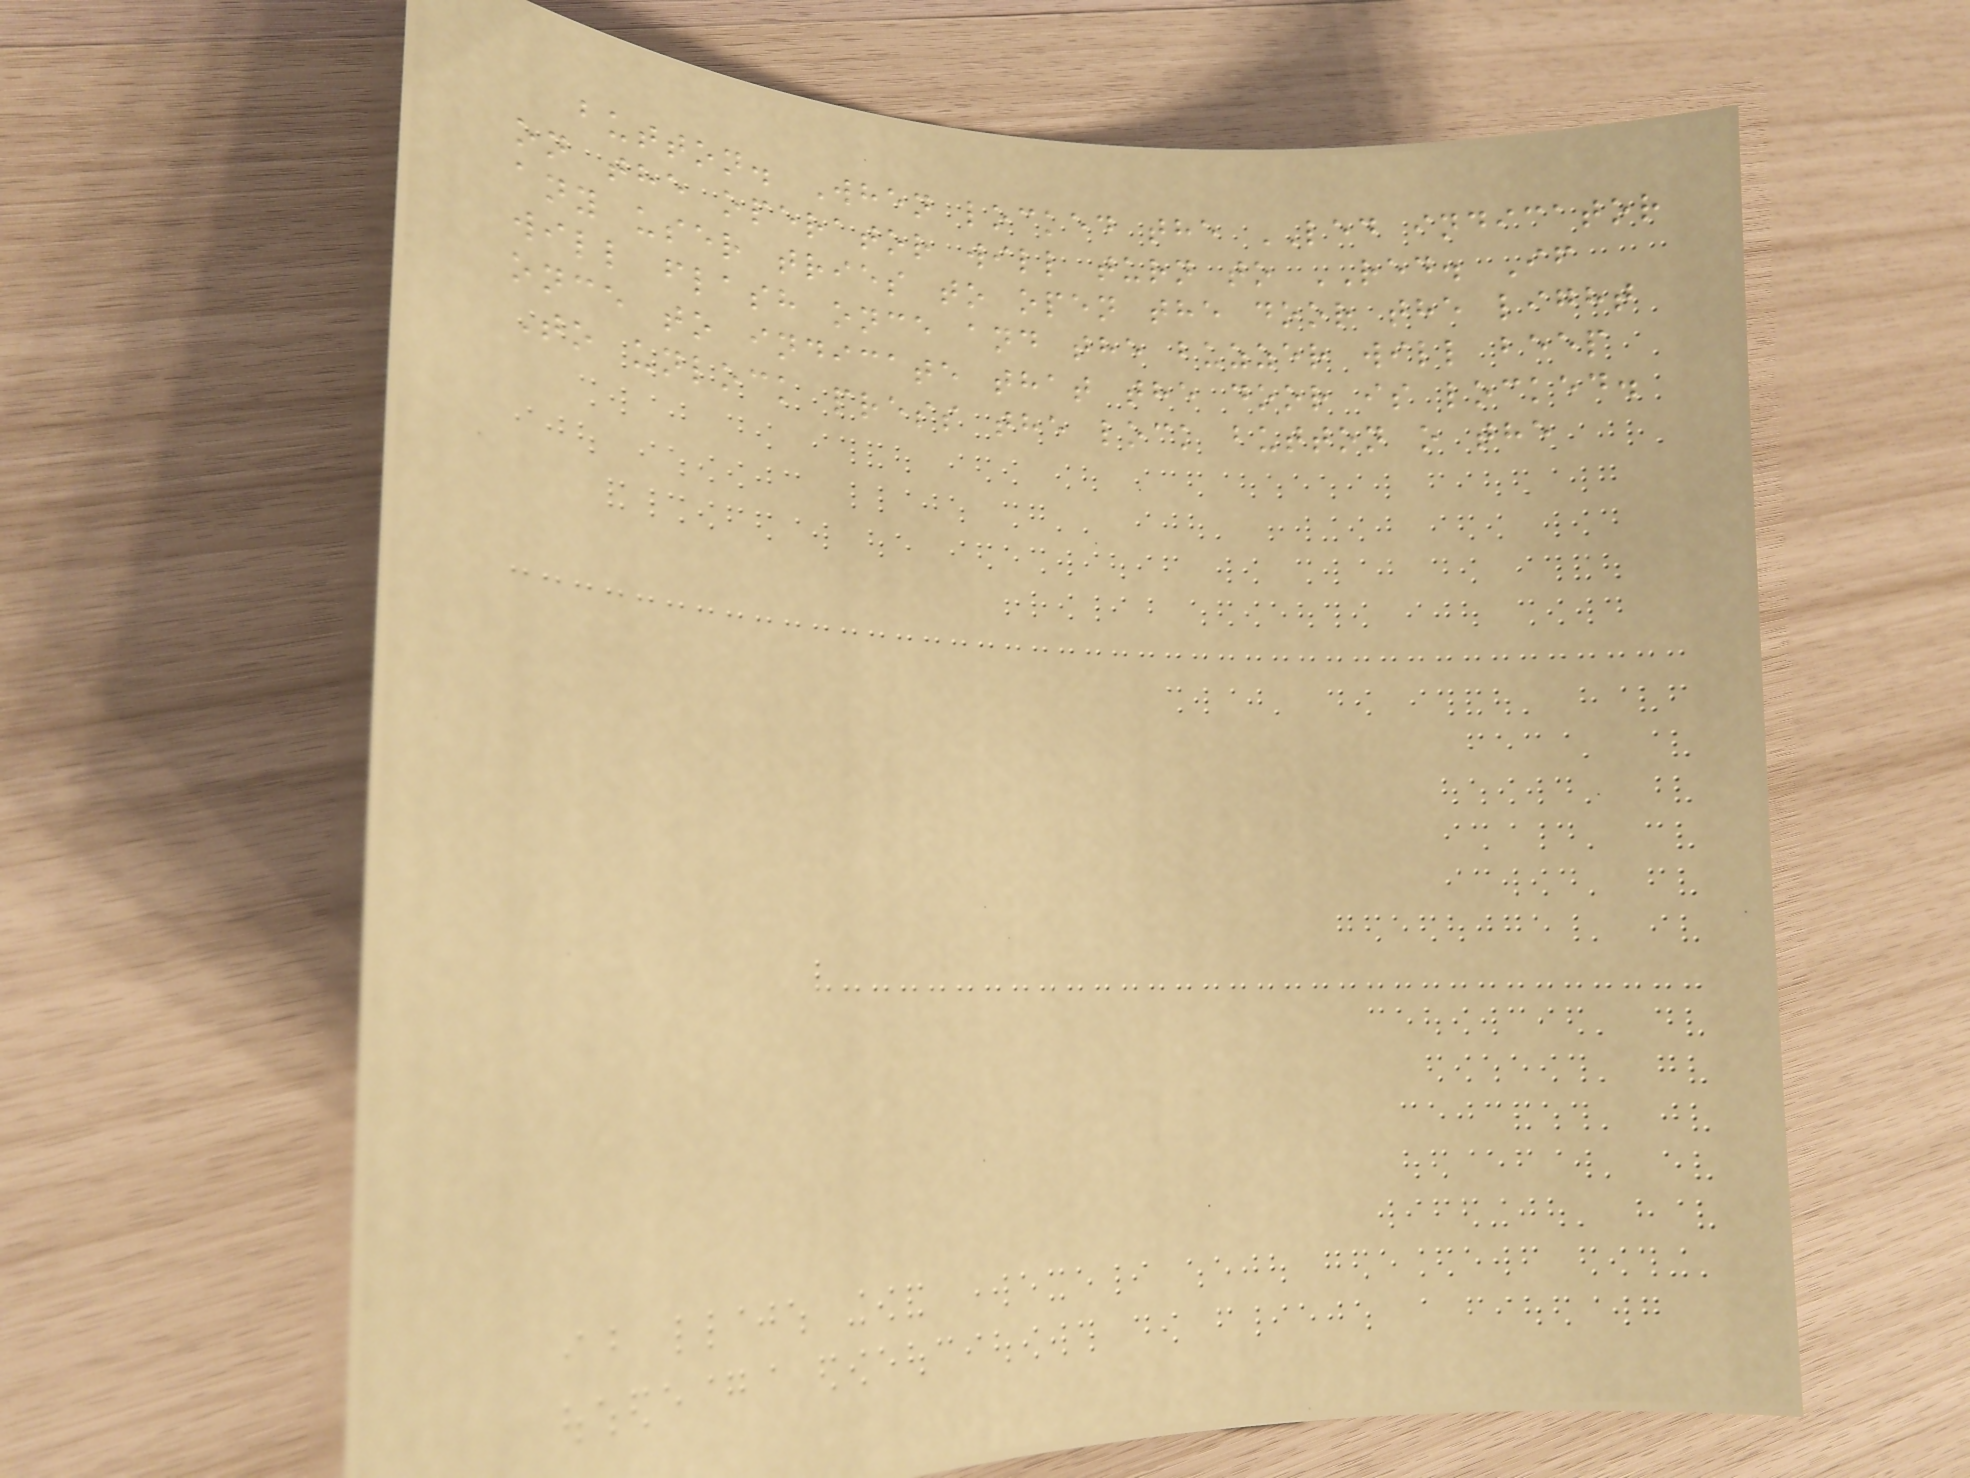button. When locked the LED indicator
on the operator will turn to RED. If
any user tries to open the door the light
will flash once and the buzzer will beep
once to indicate that the door is locked.
To unlock press the lock button o the
